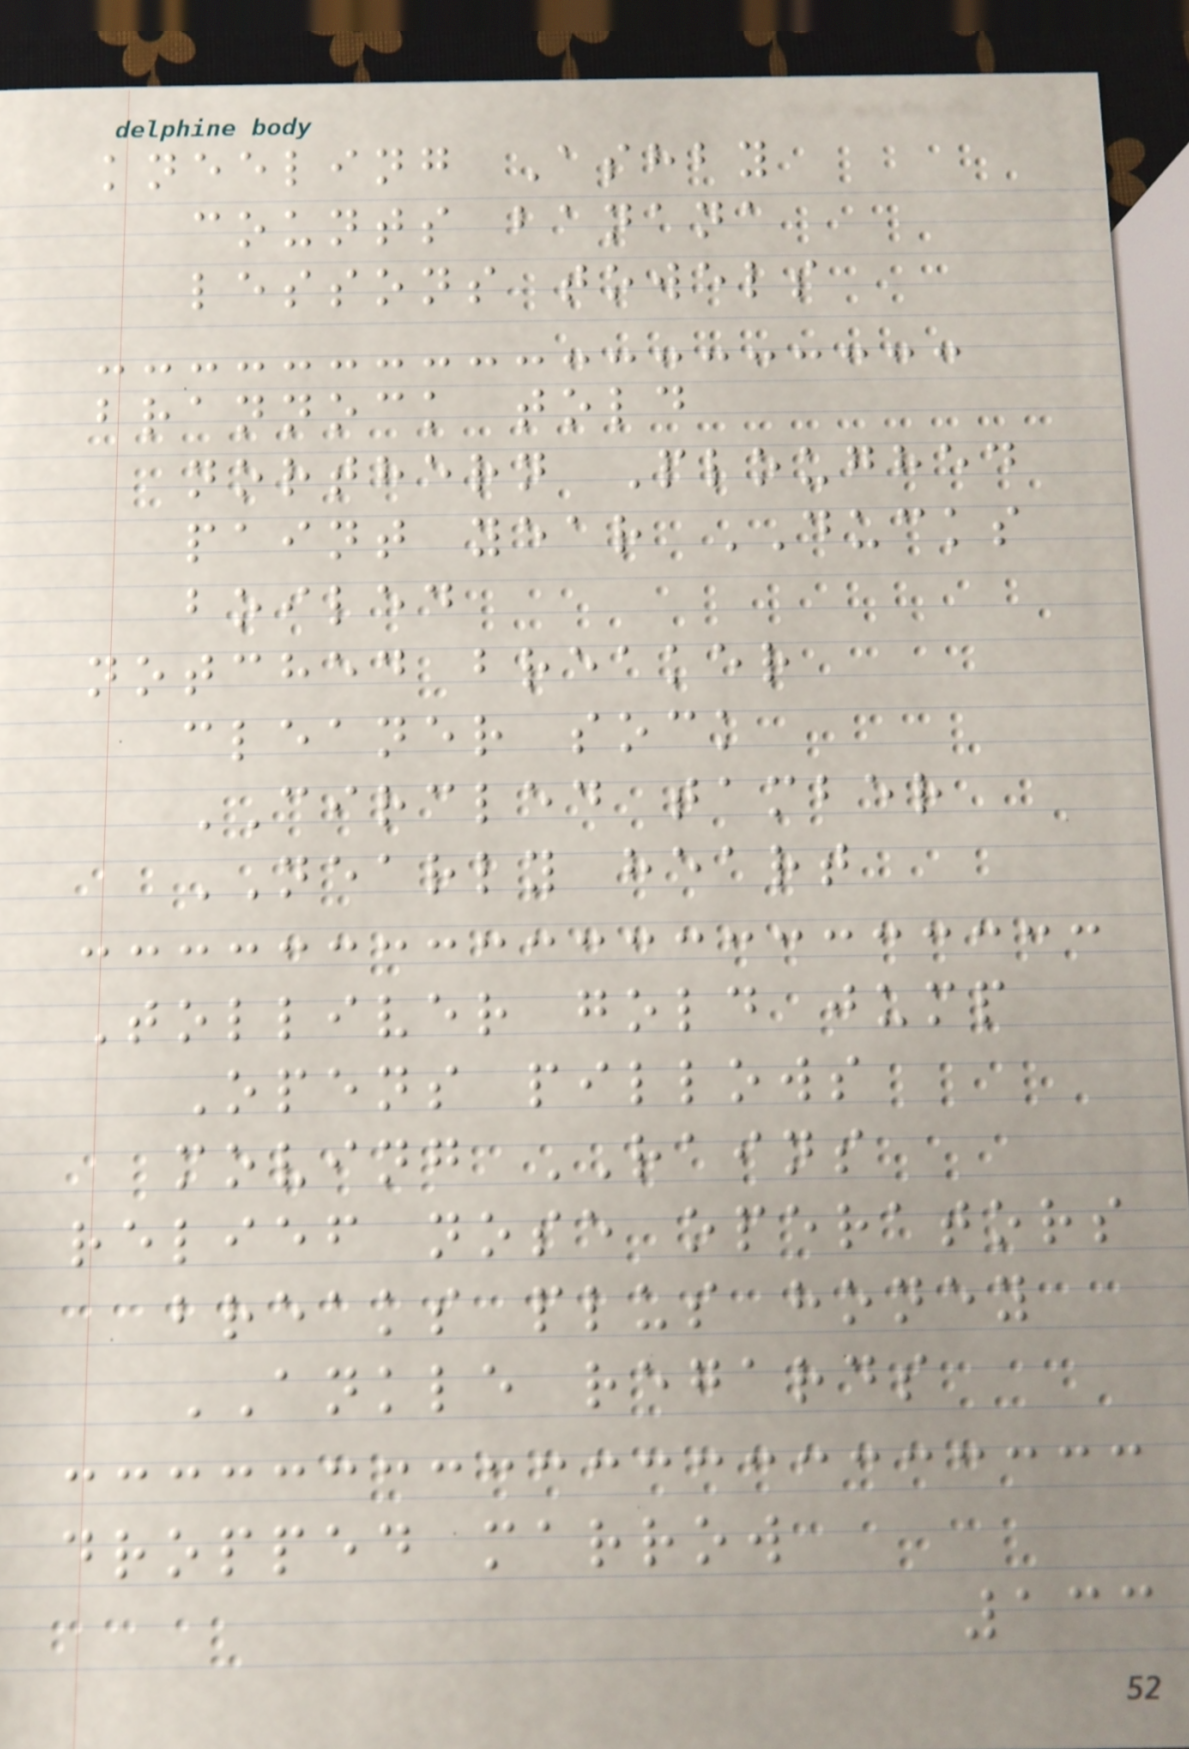kneeling Ashby
counts banana
lessons towels
brannock told
northern Ploughed
paint year DUCKS
boiled
notched breaker
cleaner sock
CIRCLED tamber
NEARLY heart
Tolliver gold jump
Opens pillows
moving RAINS
relief nose operators
breaks plus honey
ANKLE regards
dropped marrow
133
